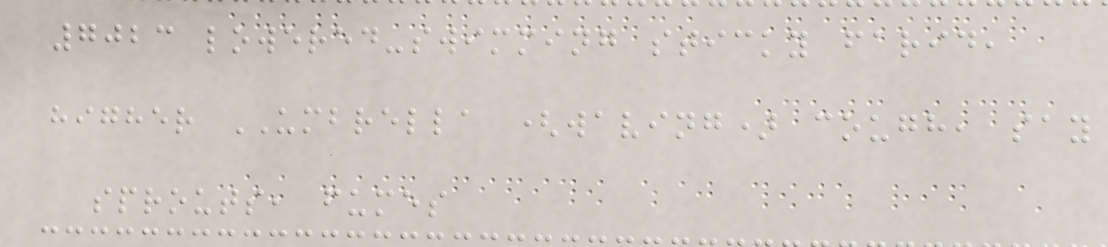7023 lowered-swimming sticky farid,
higher UMBRELLA (waving) cough, say
sprouts, fumes
